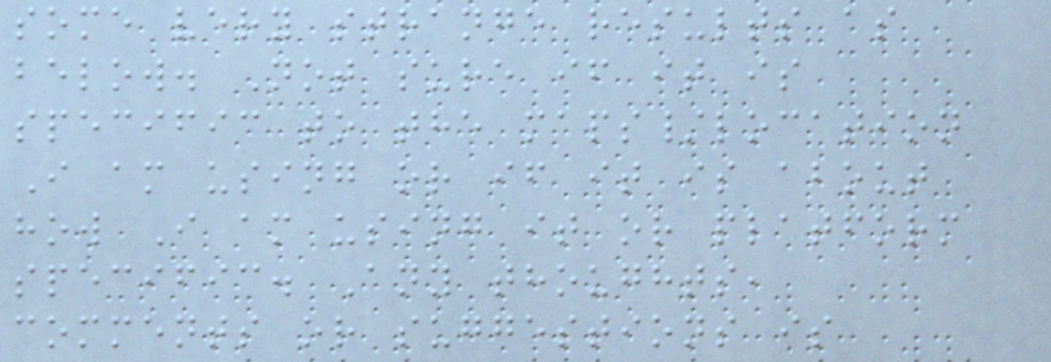some very strange results as
below. Not sure if it is
specific to the maps/location
I am using or if it is about
how I am using it or platform
specific. Any thoughts,
comments or suggestions is
